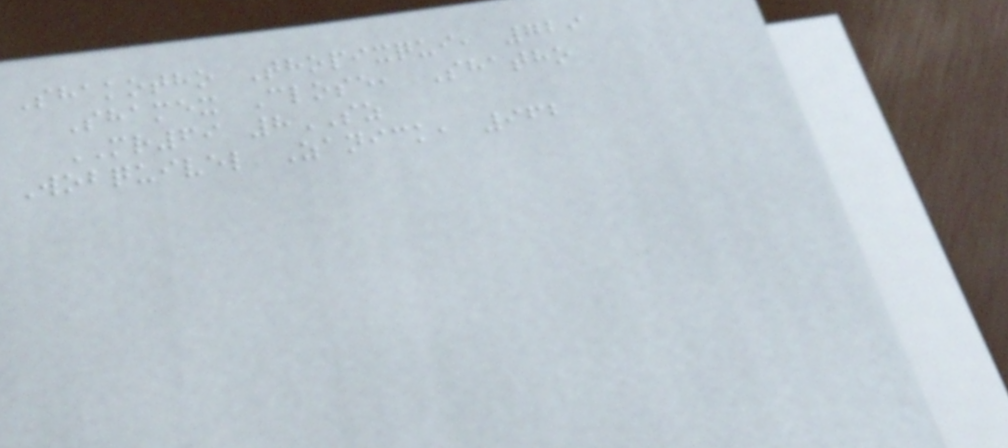Shakotho Thopixqui, 729
Shamex Close, Shatho
MR69 8SZ
Wobquivel Zanick, 962
